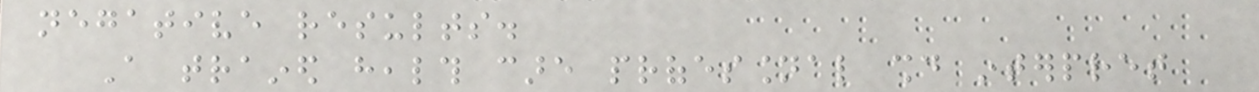negative results.
A trained health care professional should interpret
